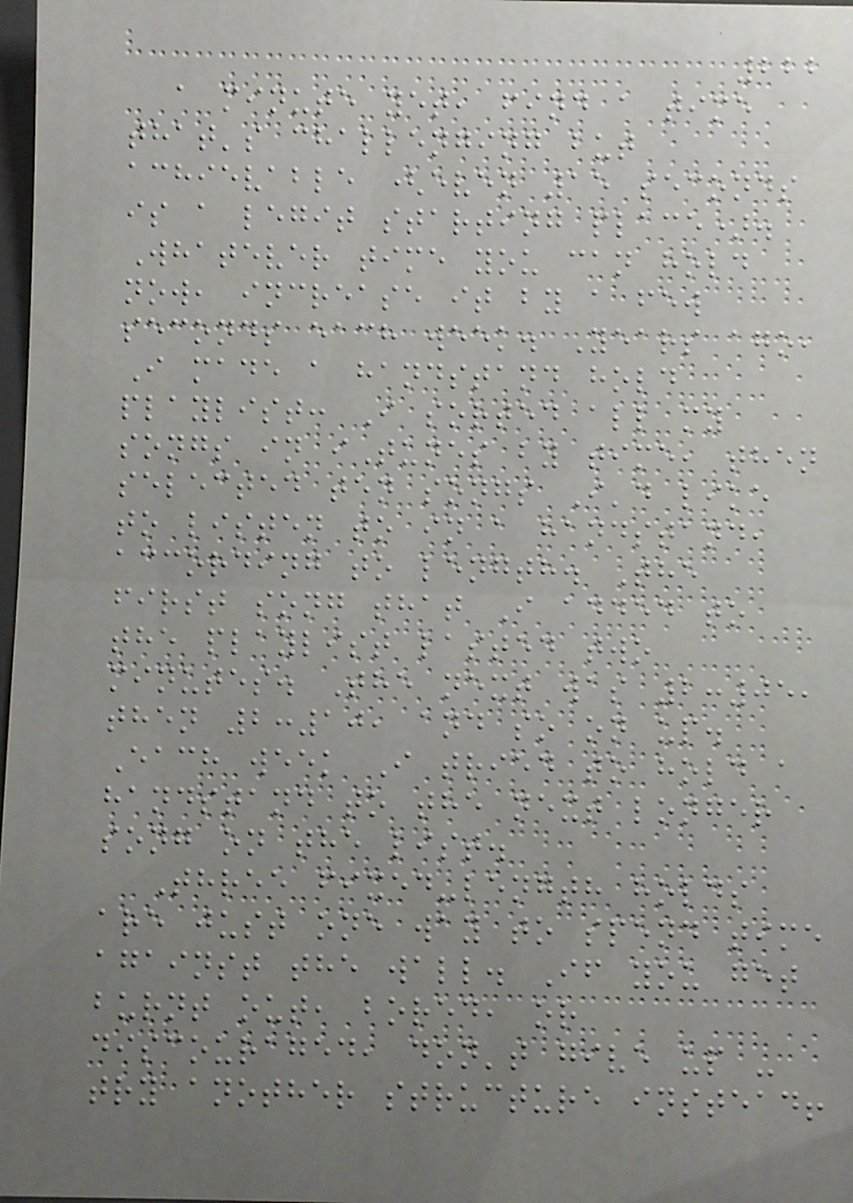222
a minute yet, find a time
that's challenging but
achievable (even 15 seconds
is a legit starting place).
Whatever time you can hold
now, increase it by a few
seconds each week. Years ago,
I made a handstand hold
playlist: I sorted all my
songs in iTunes by time, then
selected ten songs I'd like
to listen to in a handstand,
according to length. The
first song that I added to
the playlist lasted two
minutes. The next was 2:05,
then 2:10, and so on up.
Each week I tried to hold a
handstand to the next longer
song on the list.
Three fixed-length holds
are just one way to spend time
against the wall. If you get
burnt out, bored, or
discouraged, don't give up -
try another structure instead!
